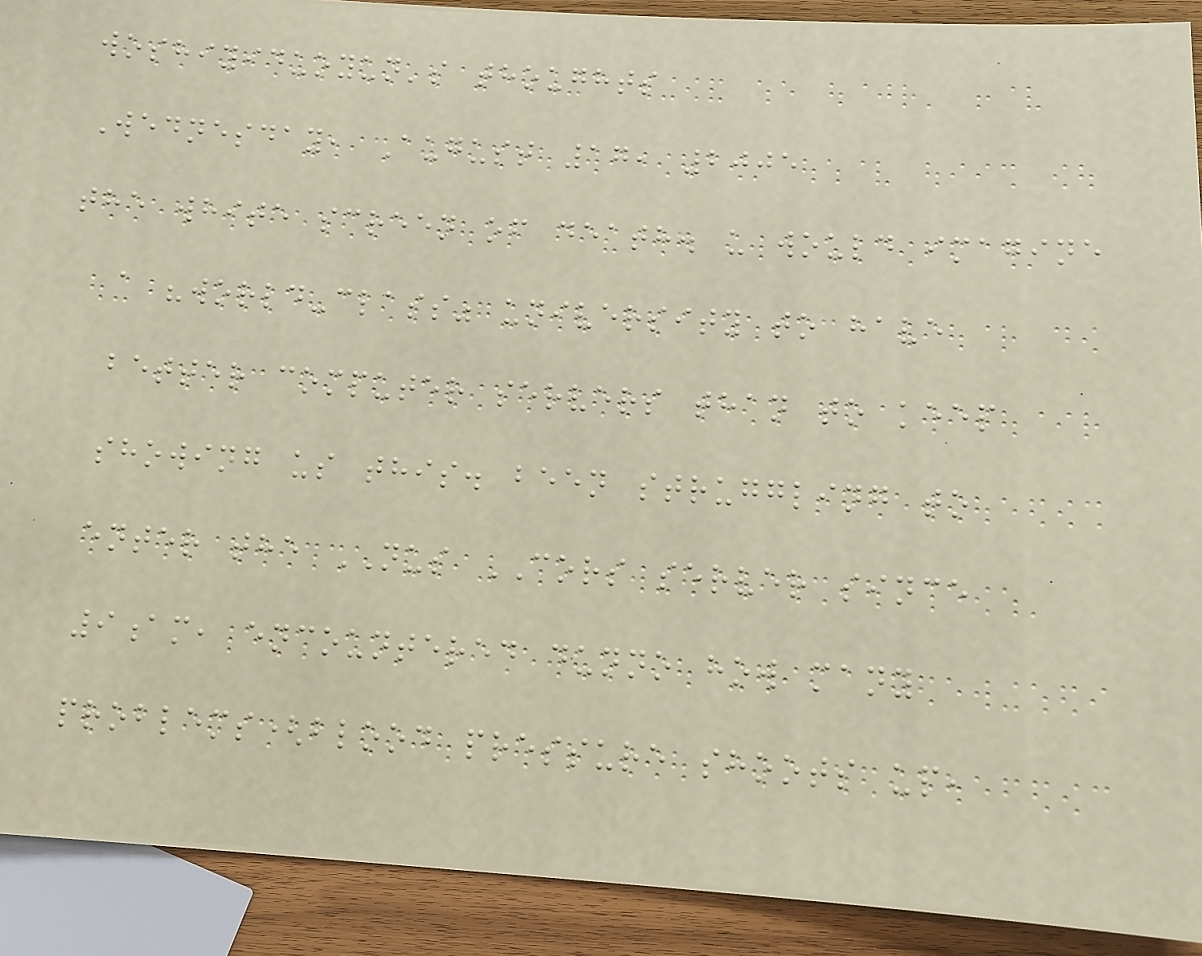woshiyiduoyun's thoughts
Wednesday, August 17, 2005
the white screen of death. u would imagine
a "world-class" university to have
better computer servers than to keep
showing us this. been struggling to
enter the NUS CORS server since
9am, encountered dunno how many
problems(blood pressure shoots up,
